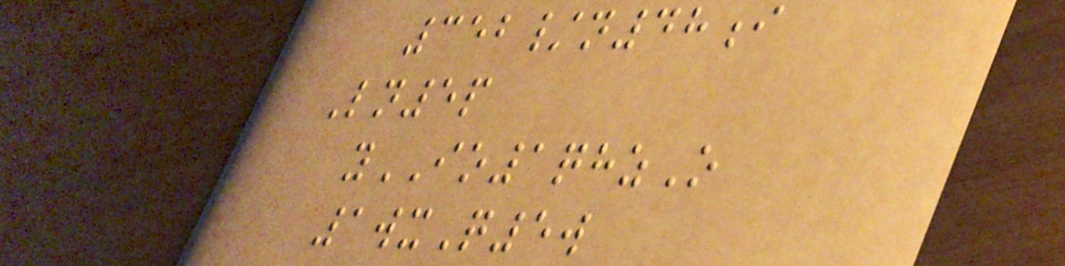352/n48i
Ln5p
yIO1qhzO
1wxQ5w
